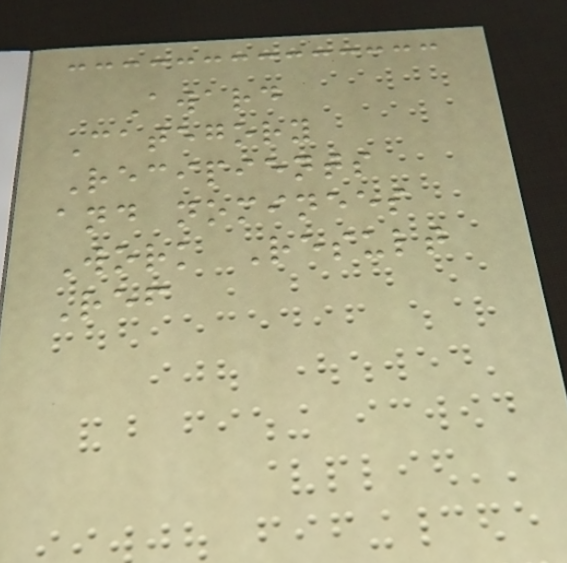Award
Category
Recipients
and nominees
Work Result
Ref
